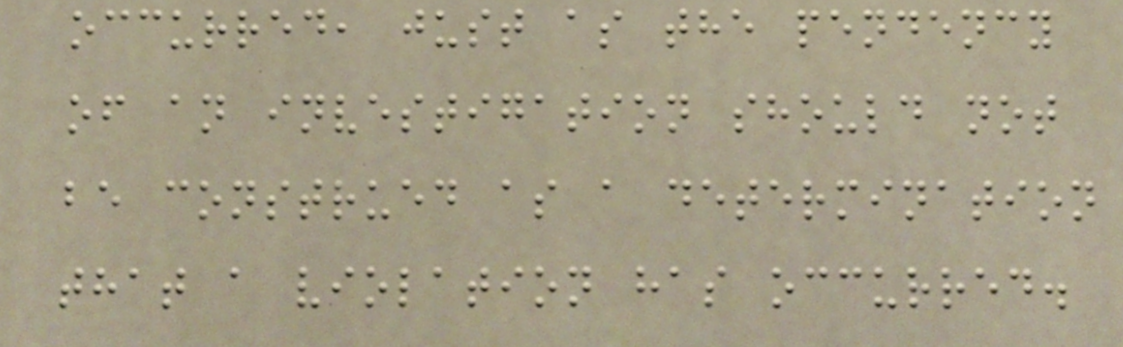occurred, just as the pendency
of an investigation should not
be construed as a determination
that a violation has occurred.
